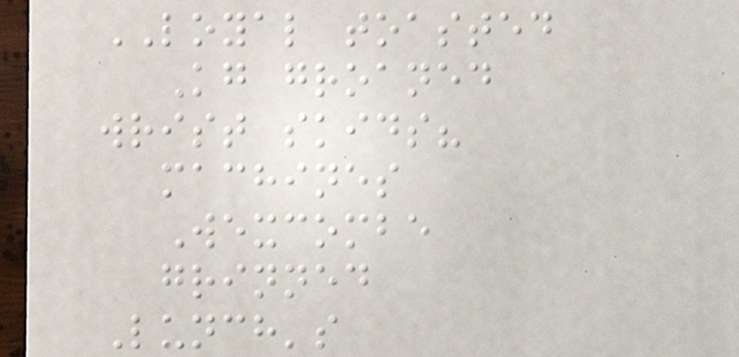LOYAL toasted
Kg groaned
wrist skids?
machines
Wexcombe
grinned
Lunch's
